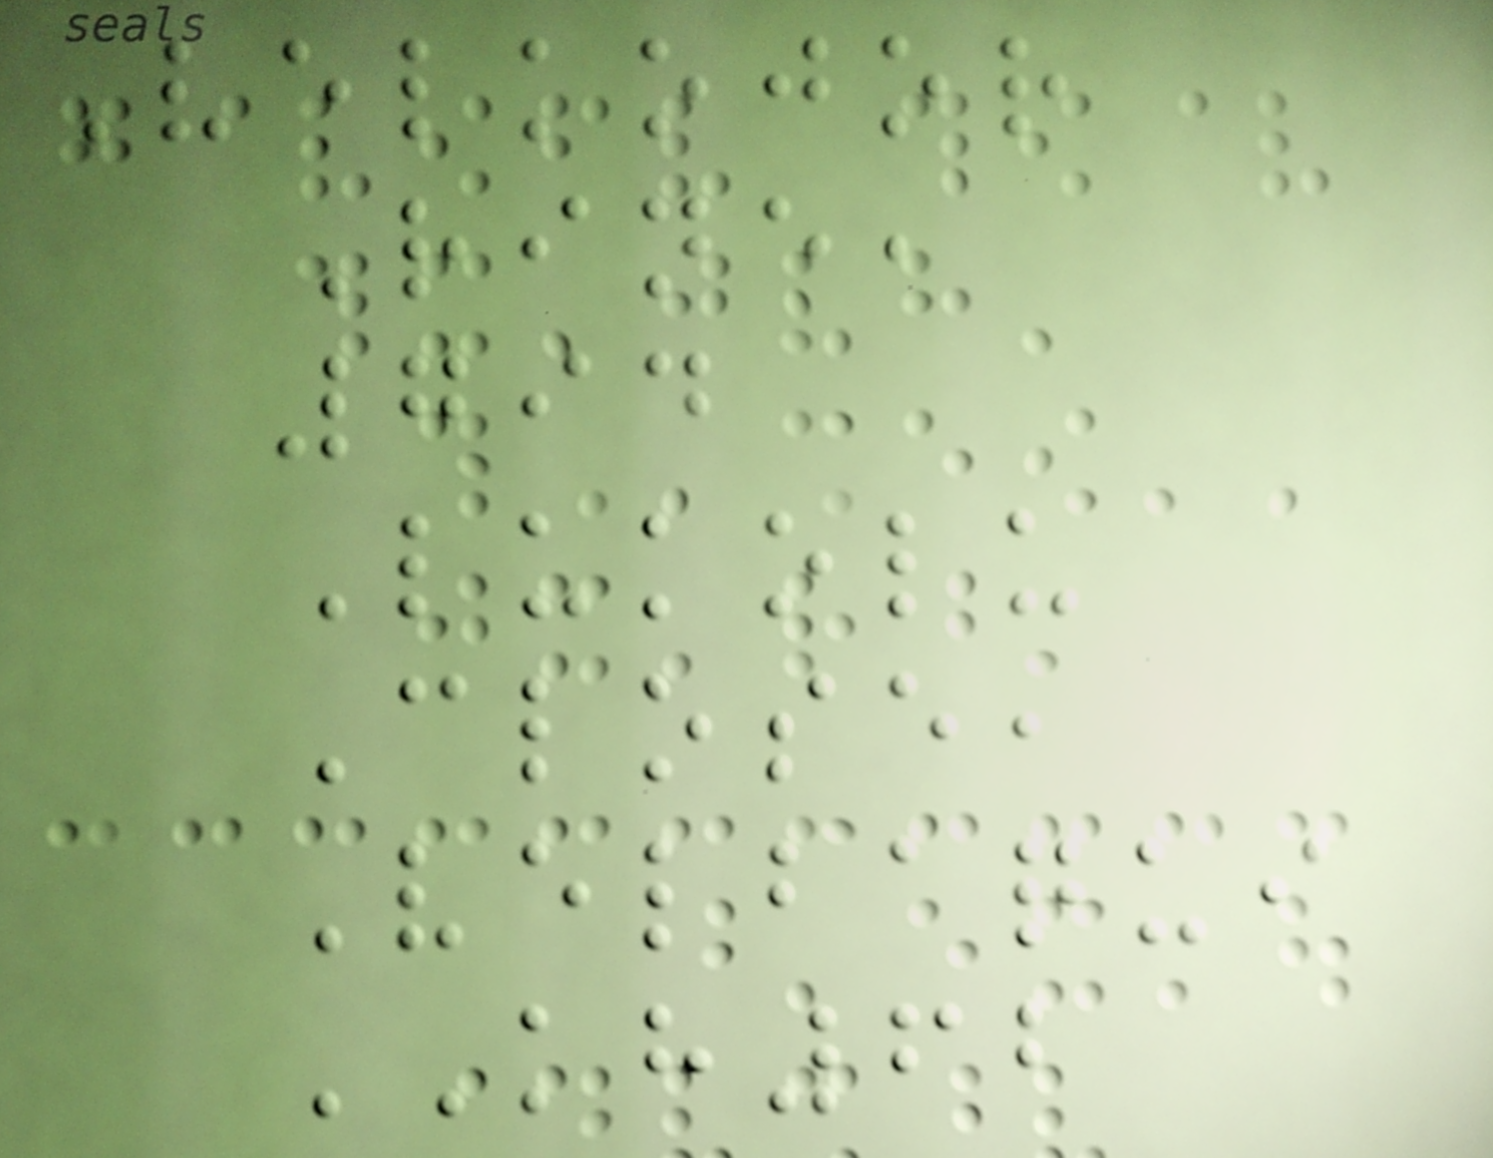Velkojor
Rine,
794
Lukolu
Close,
Velbaqui
KH62
